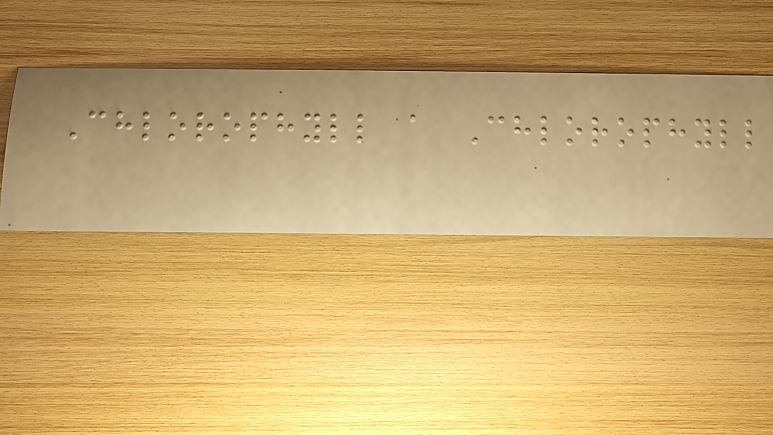Chlorophyll a Chlorophyll
